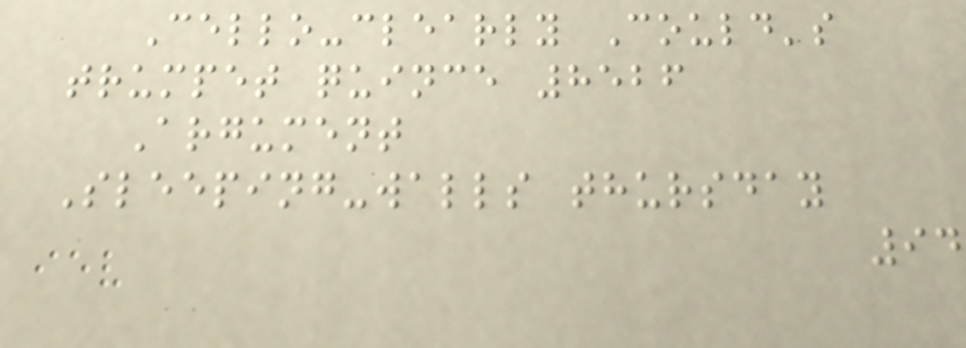Cello-clearly Could's
trumpet quince 8526
Argument
Sleeping-walls thursday
94
